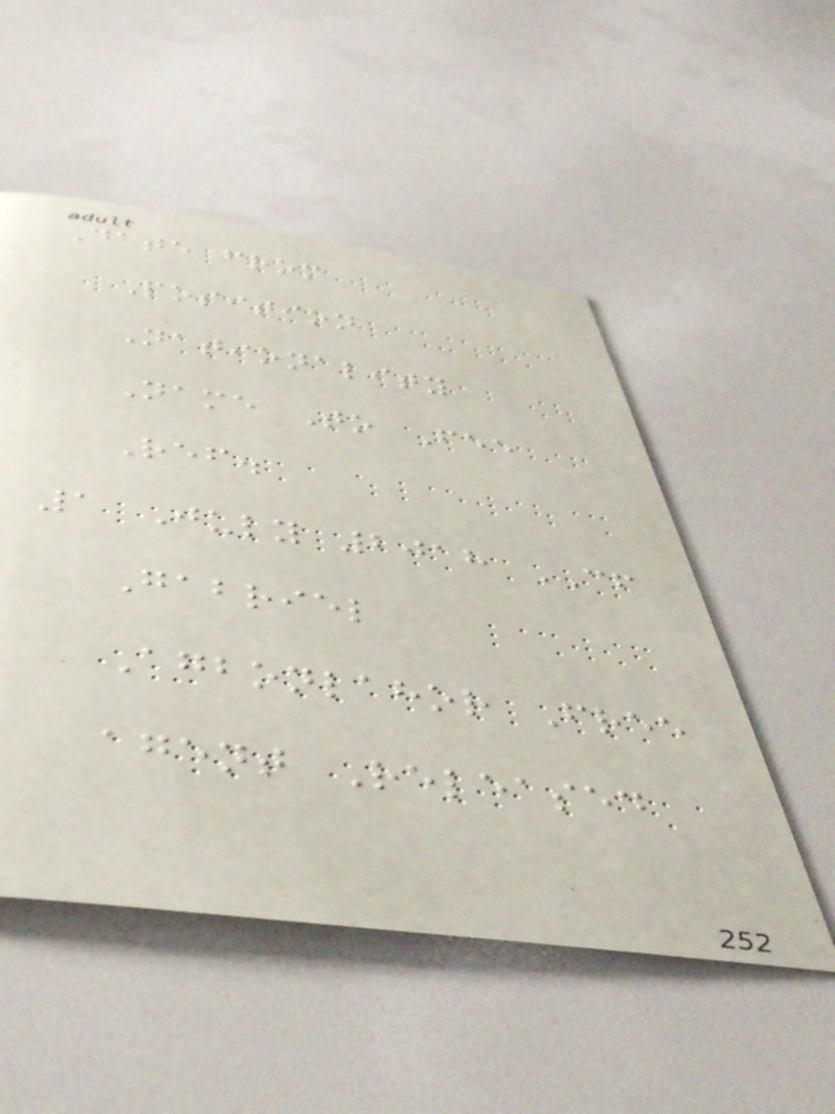Date from
Position
Nationality
Name To Fee
Ref.
1 July 2018 CF
Gabriel
Agbonlahor Free
agent Released
